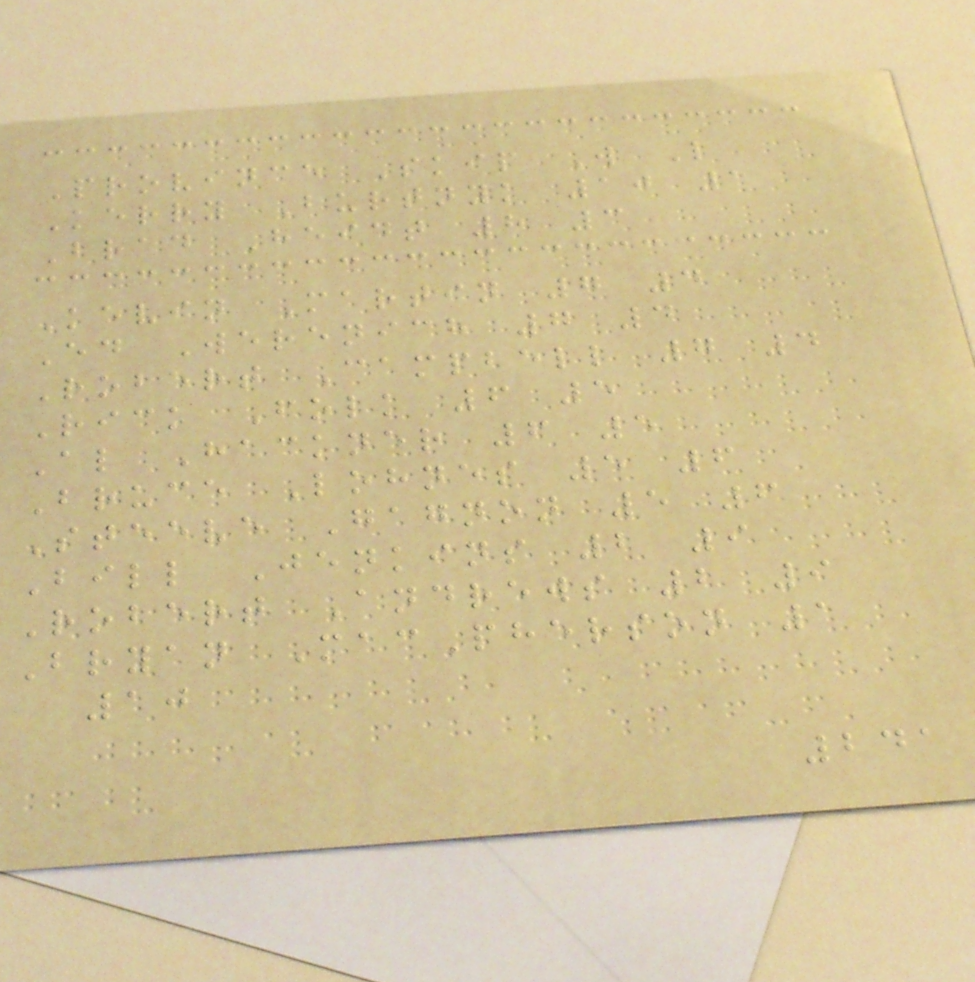Province Skip W L
Kerry Burtnyk 10 1
Brad Heidt 8 3
Kevin Martin 7 4
Ed Werenich 7 4
Robert Campbell 7 4
Rick Folk 6 5
Al Hackner 6 5
Bruce Lohnes 5 6
Steeve Gagnon 5 6
Bill Jenkins 2 9
Robert Andrews 2 9
Bryan MacPherson 1
10
241
